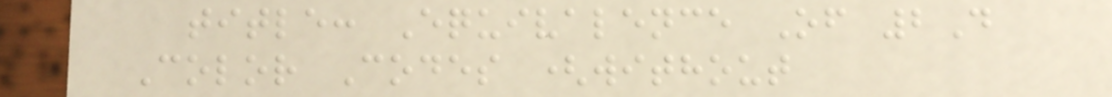title: Equivalence Of 2D
Color Codes (without
